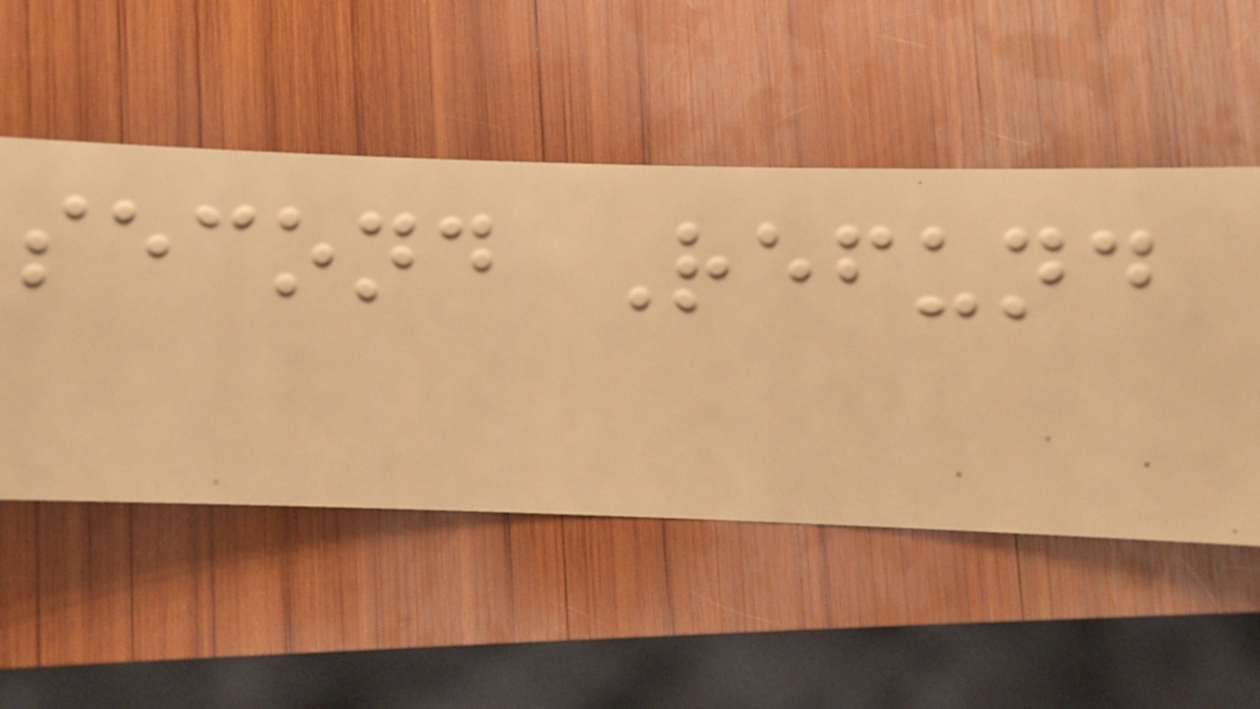second Refund
